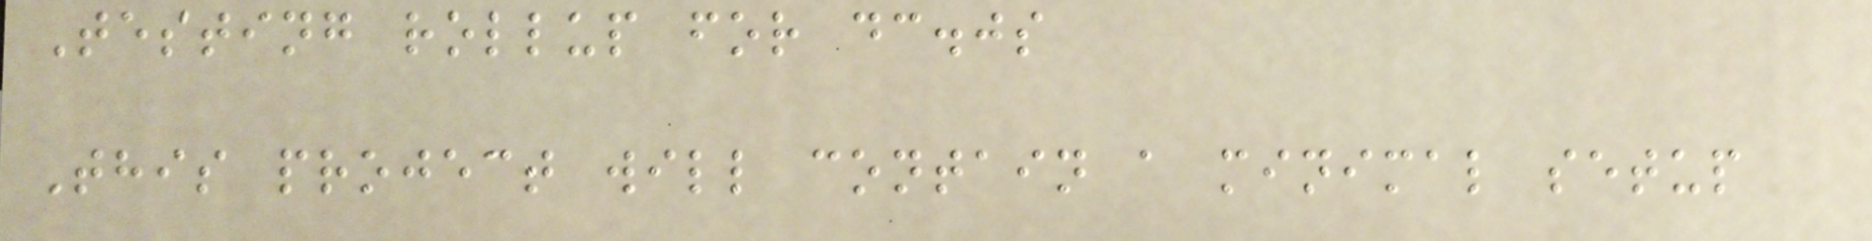Testing rollup for dc.js
This project will contain a minimal setup
